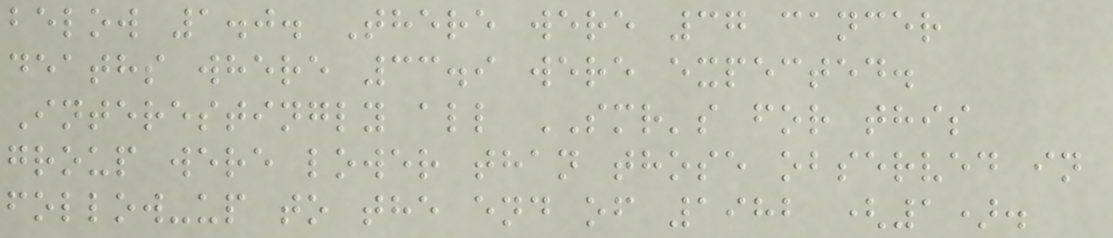below 1.0. There were 37 cancer
deaths where 33.9 were expected.
Interestingly all SMR's for this
group were lower than those observed in
follow-up to the end of 1982 (1).
